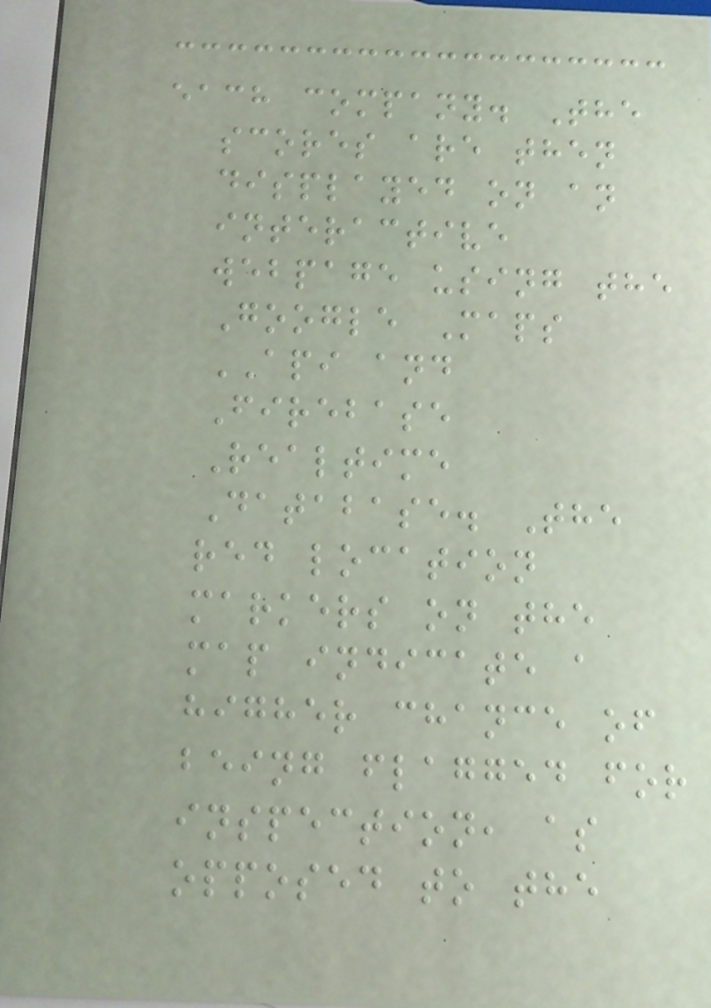each company. The
scores are then
displayed on an
interactive
webpage using the
Google Maps
API and
Firebase
Realtime
Database. The
red location
markers on the
map indicate a
higher chance of
being flagged for
inspection, as
opposed to the
